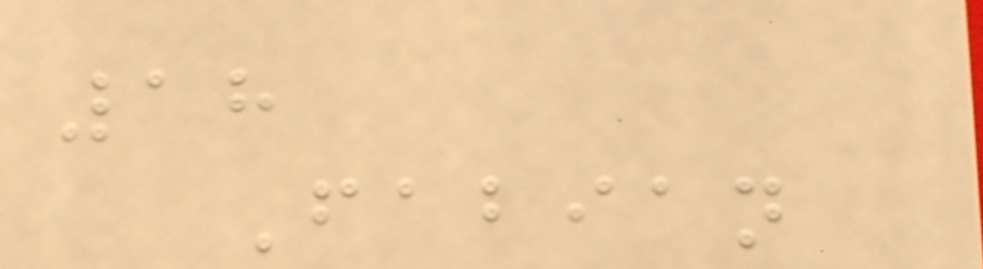18
Fabian
